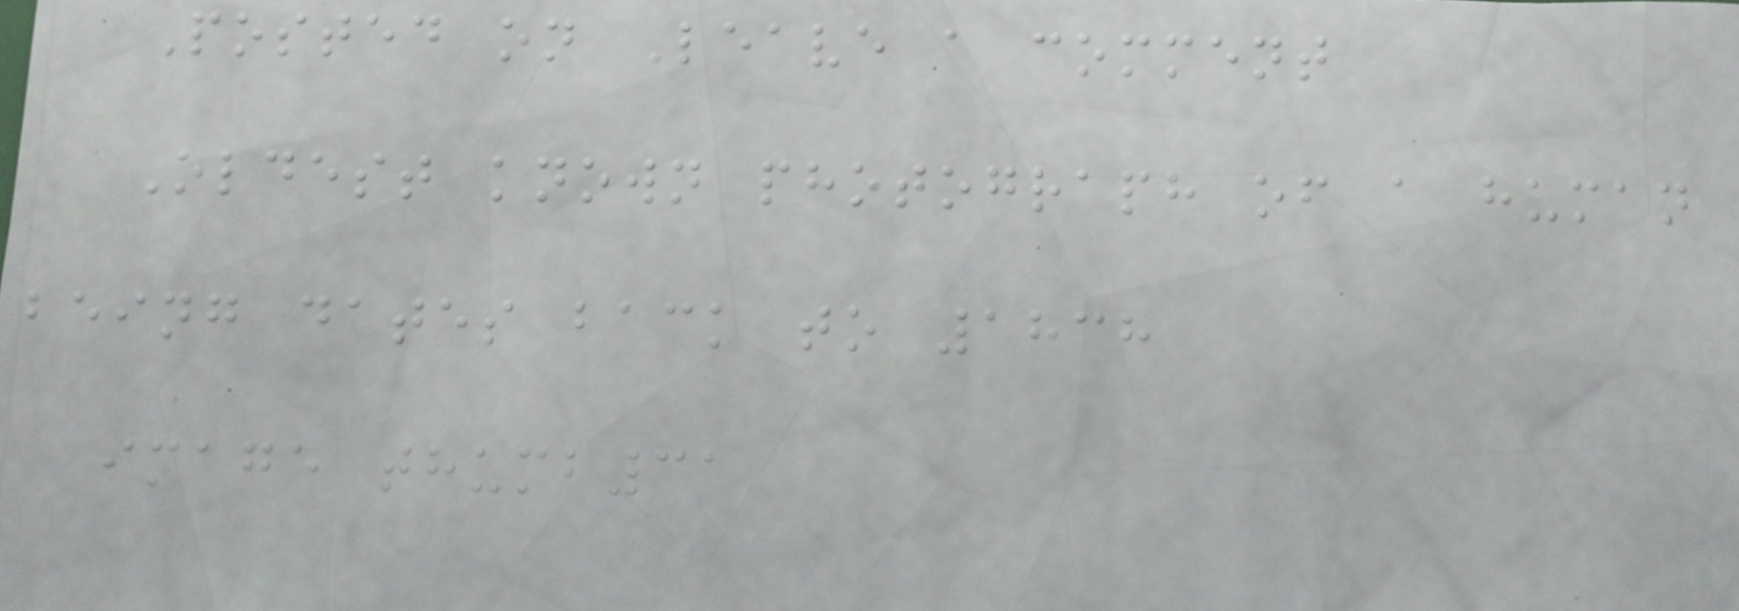Posted on Leave a comment
Oldest known photograph of a human
being dates back to 1838
image thumb31
